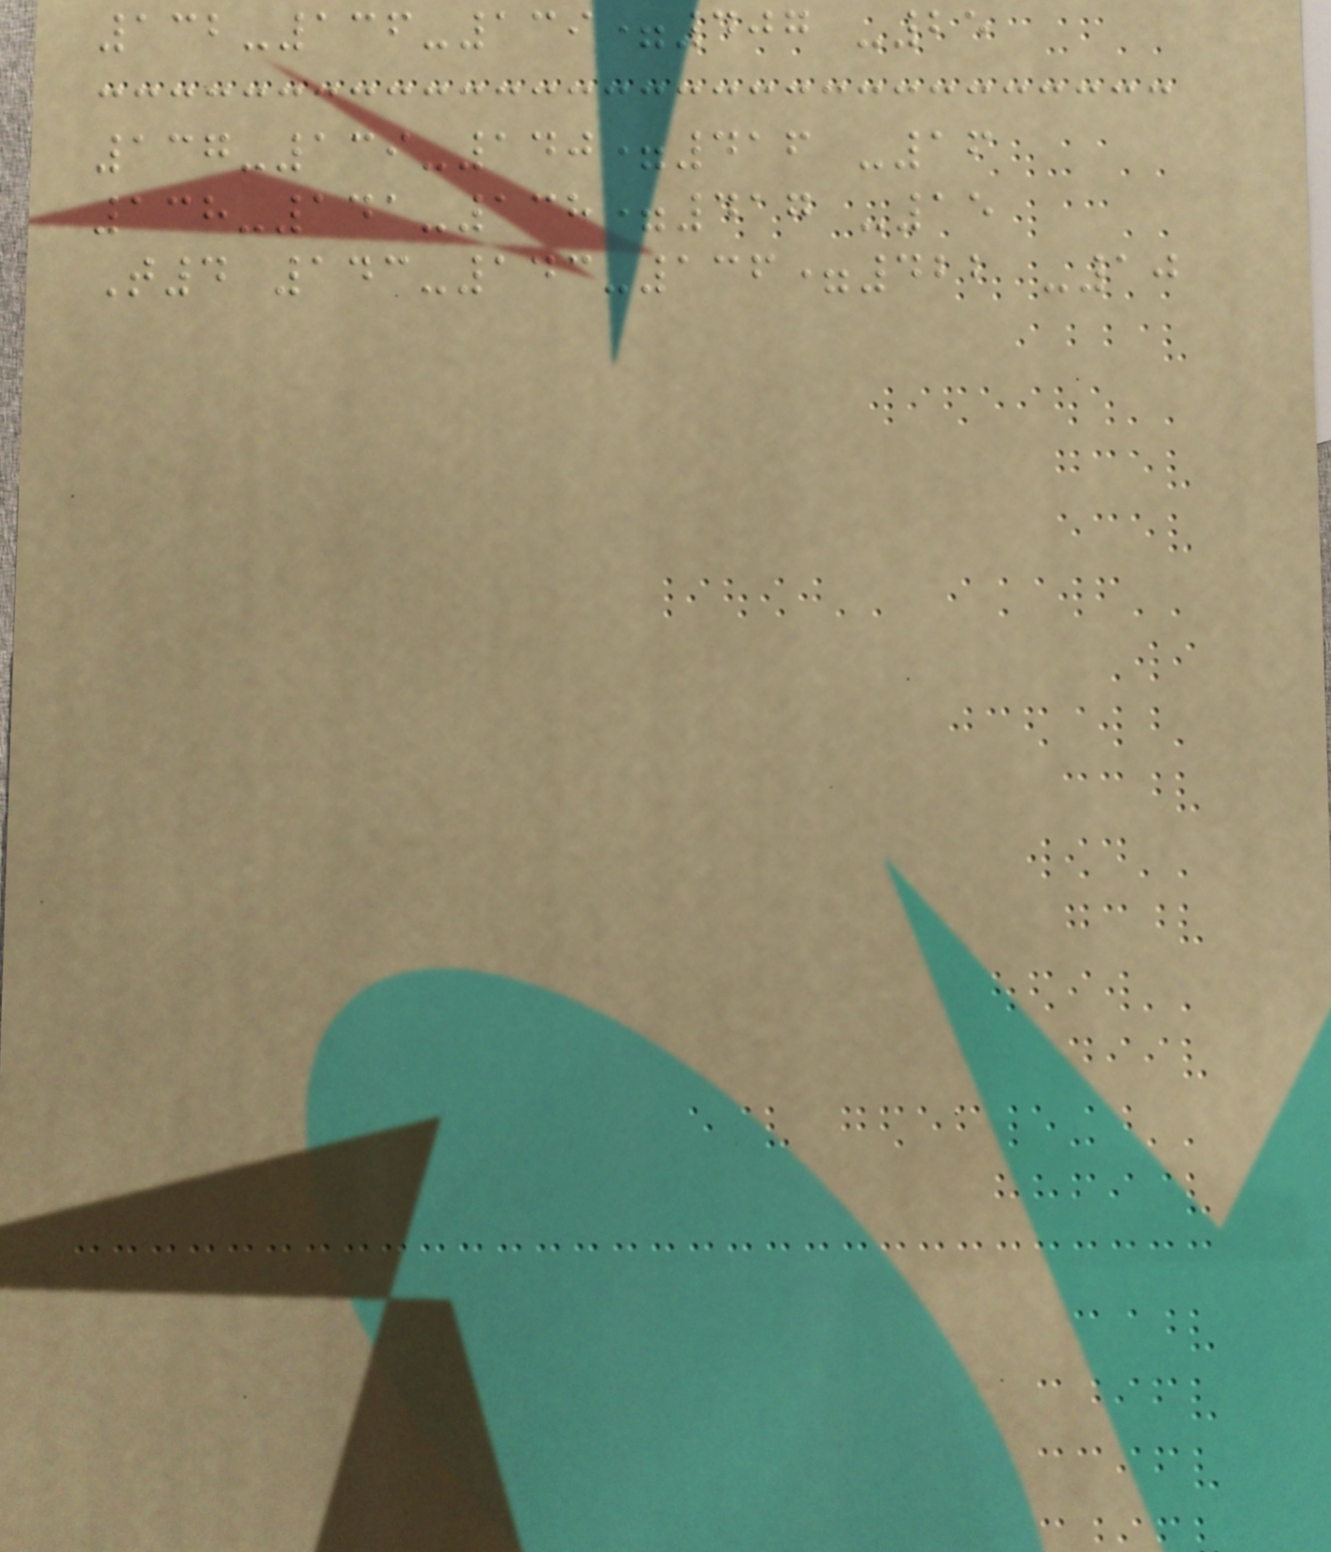132-136-139=407 -25
137-139-140=416 -16
138-141-138=417 -15
T4 143-143-136=422 -10
